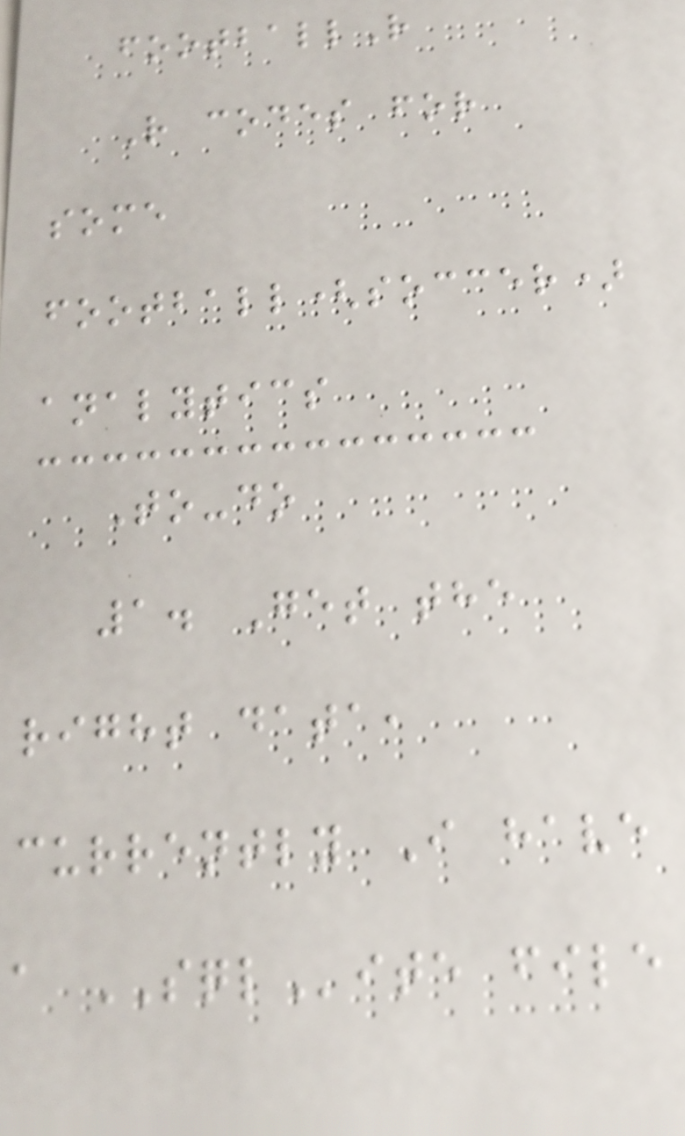footballR
R codes for
some
football(soccer)
analytics
To-do
1. Get the
right data,
currently I have
a SQLite file
